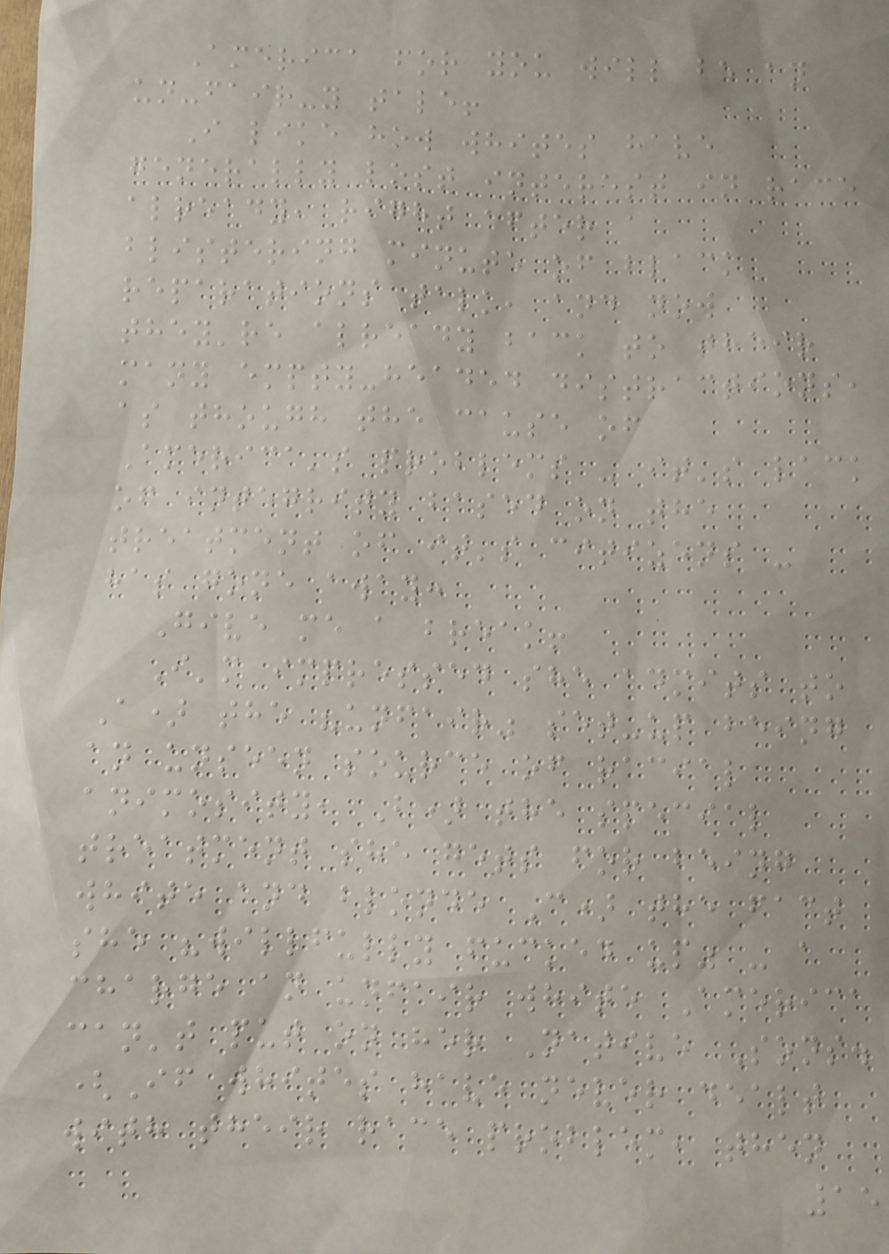America for you will be an
un-fair-y tale!
I like how whites have
generally lost interest in race
already, right after a
blistering minute of black
reparations talk, and now
they're already back to their
many empty-headed distractions,
as though the cause of
America's problems - it's lack
of integrity based on the
treatment of it's citizens -
has gone away:
Give me a break!
I'm impressed she admits to
A) the "unfair" set-up being
an unseen source of racial
animosity, B) the special
treatment she gets for being
white and blonde C) the fact
she "willfully fucked up" - a
charge an unfair white America
can't put on her Native Sons.
(If whites have never dealt
with their race problem, then
15
